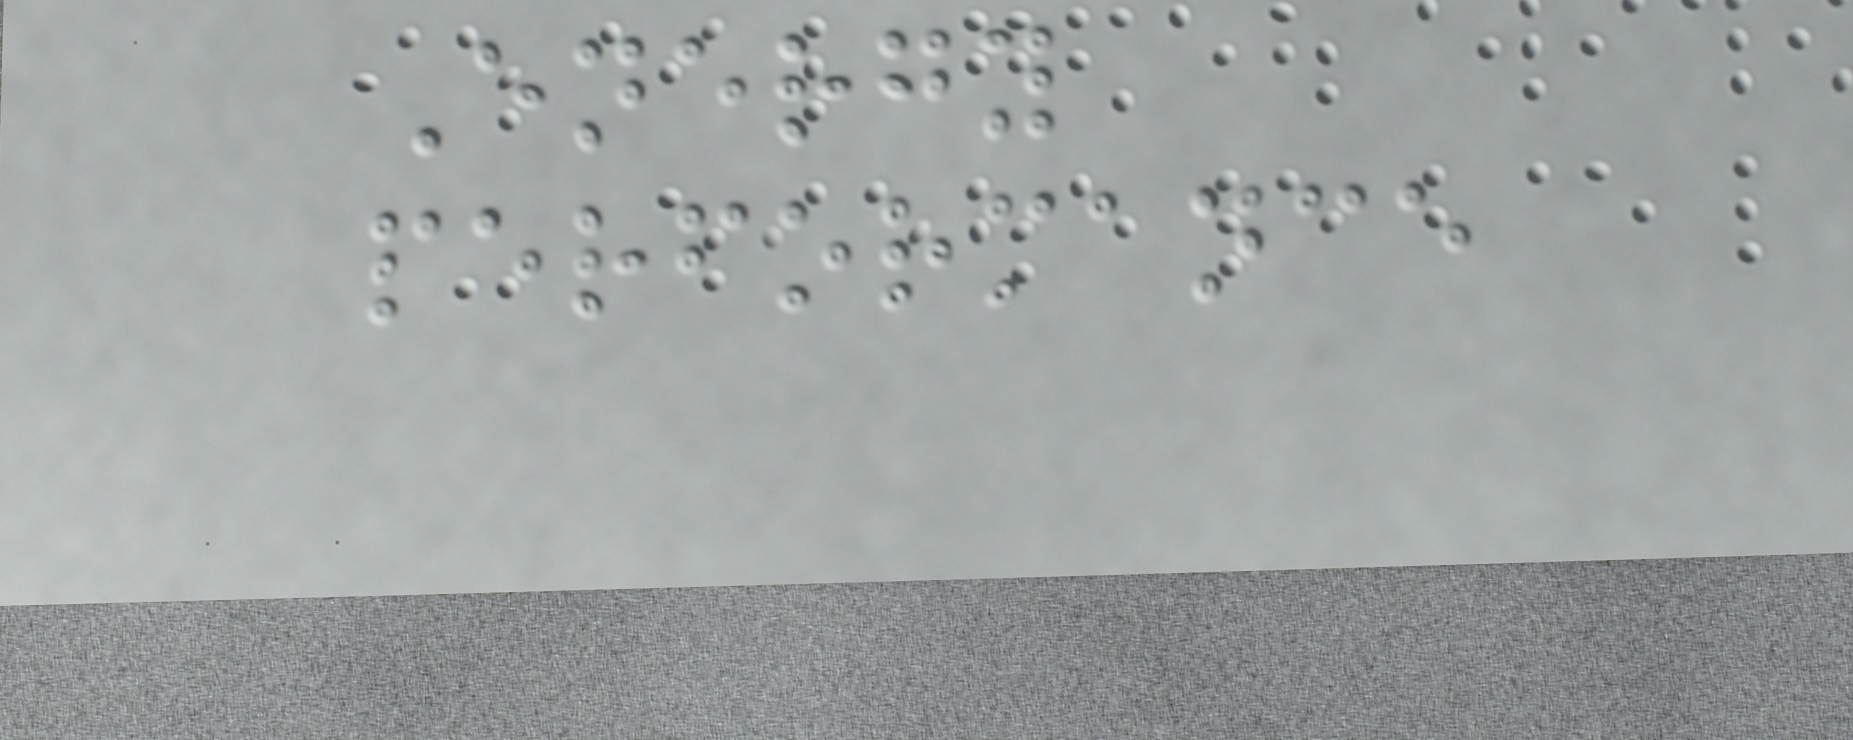Energy
performance
